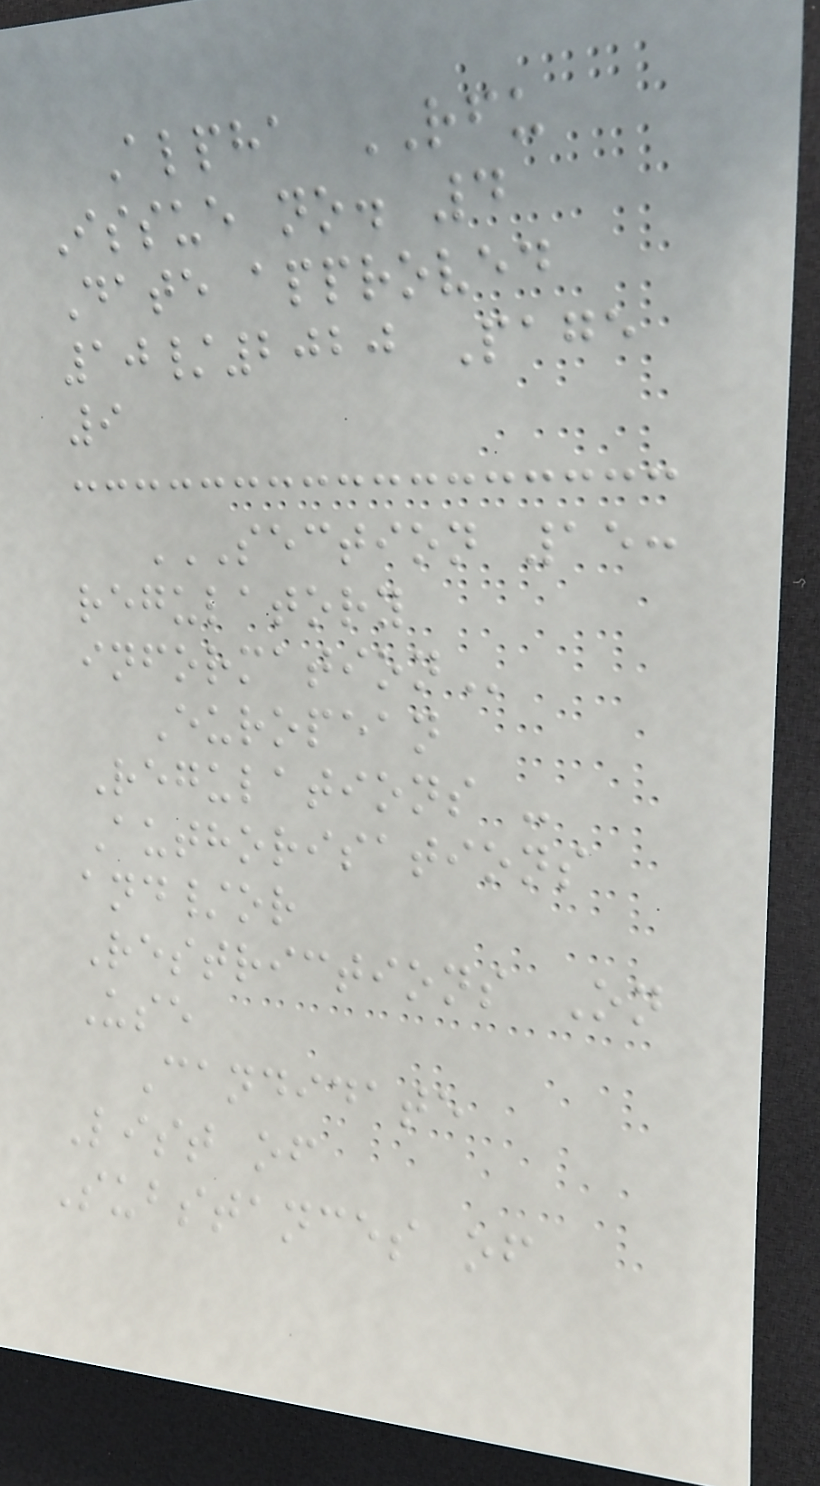Alpha RFU
Issue no. 4
Date approved
10/2020 Page
9
SECTION 15:
REGULATORY
INFORMATION
European
Regulations -
Authorisations
and/or
Restrictions On
Use
Candidate
List of
Substances of
